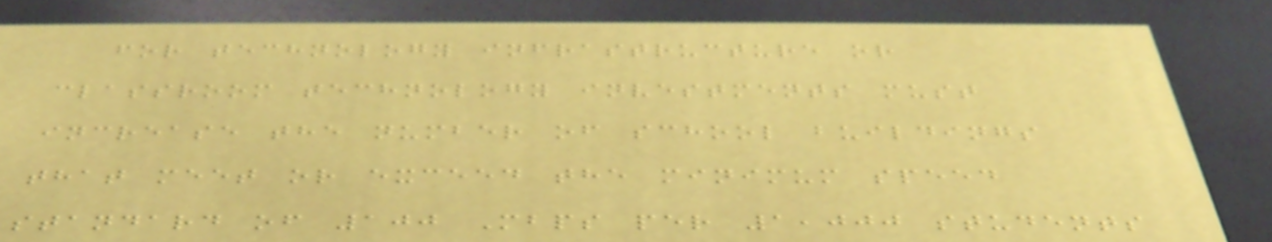for technology infrastructure or
classroom technology investments must
increase the number of school buildings
that meet or exceed the minimum speed
standard of 100 Mbps per 1,000 students
